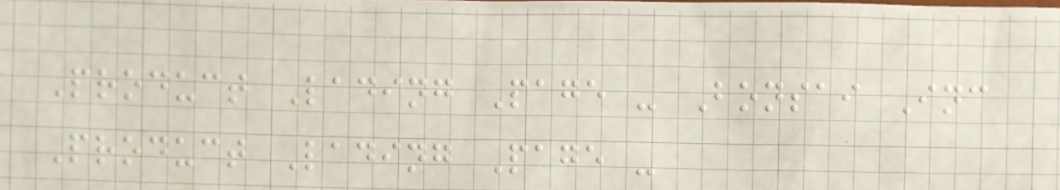Product Lading Page - Bonsai Inc
Product Lading Page -
